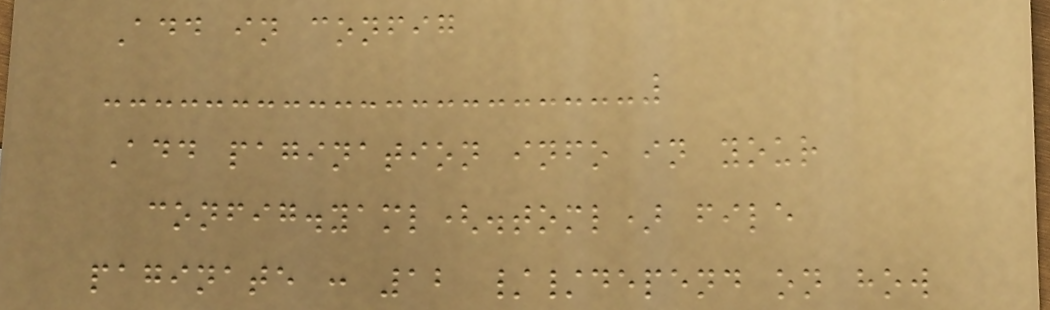Add in config
Add pagination info in your
config.yaml(.toml) file
paginate : 12 //depend on how
